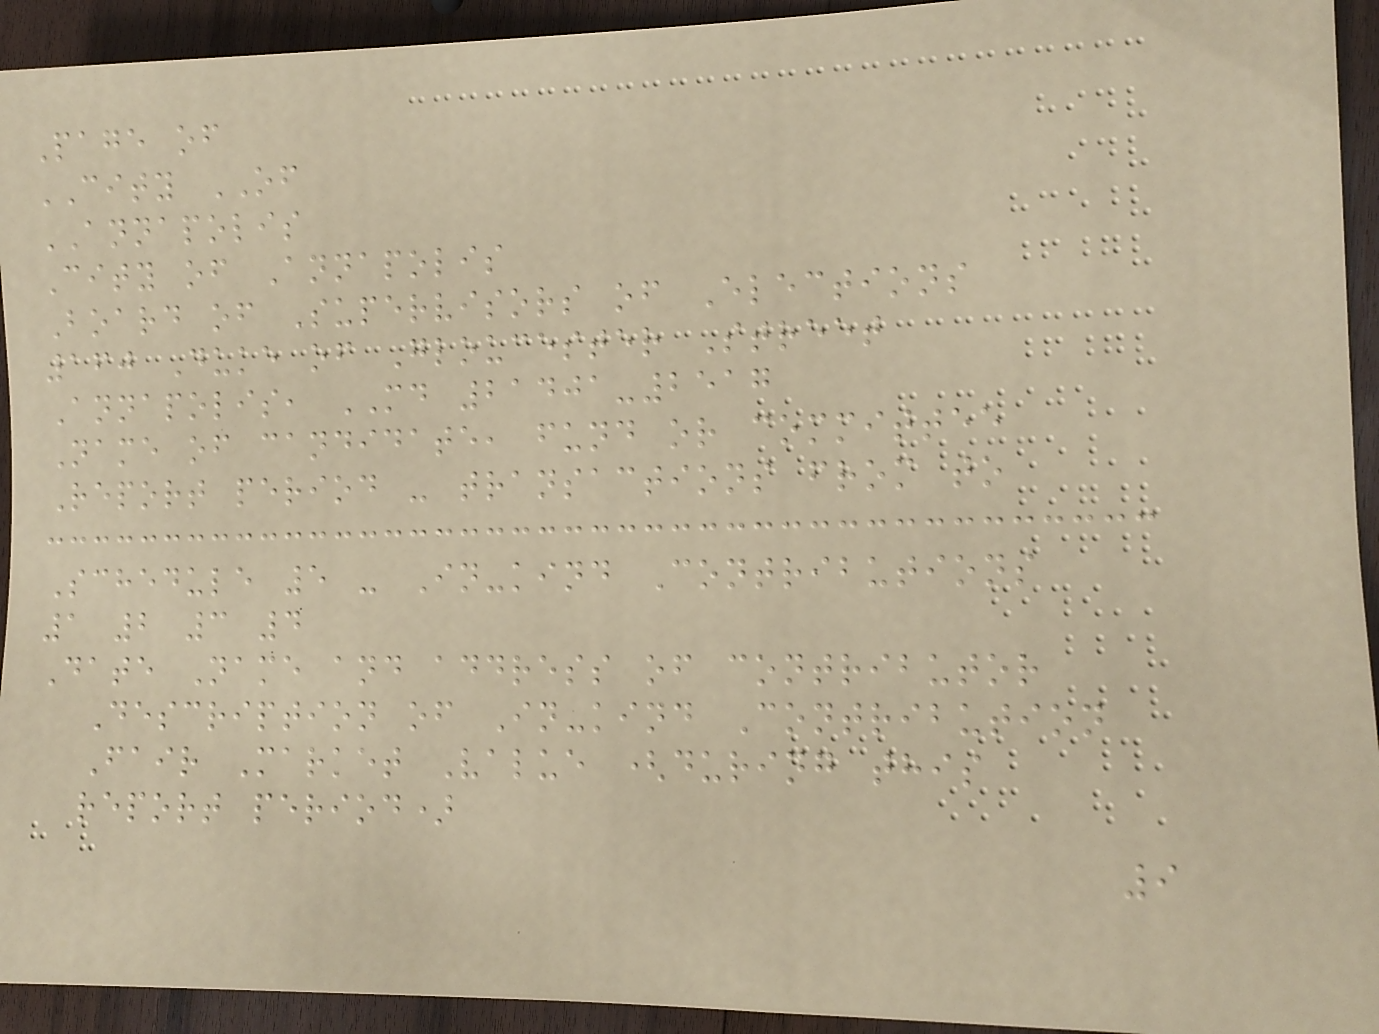Page of
CITY OF
ANNAPOLIS
City of Annapolis
Board of Supervisors of Elections
160 Duke of Gloucester Street
Annapolis, MD 21401-2517
Name of candidate, fund or committee
Report period - transactions from to
Schedule 5 - In-kind Contributions
1 2 3 4
Date Name and address of contributor
Description of In-kind Contribution
Fair Market Value (during this
report period)
9
